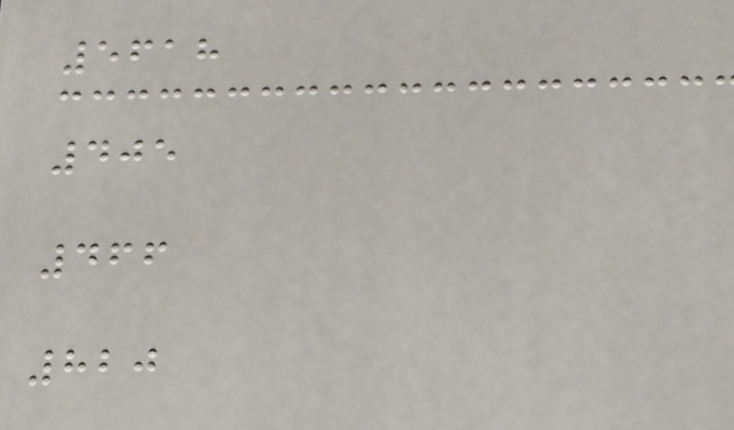5618
405
466
820
